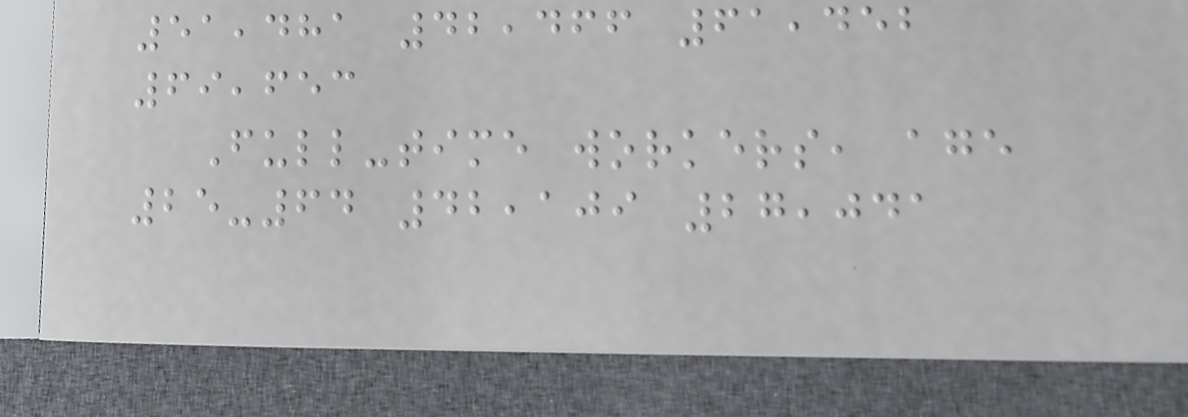51,481 42,466 61,452
69,653
Full-time workers, age
25-64 42,109 27,041
